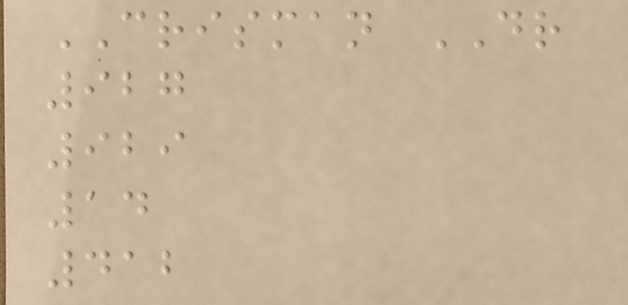CRISMAN DR
927
929
14
412
